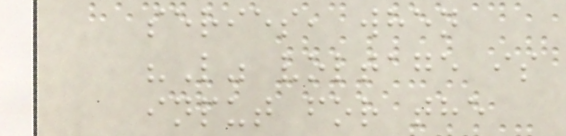series, when
"L" voltage is
input for the
